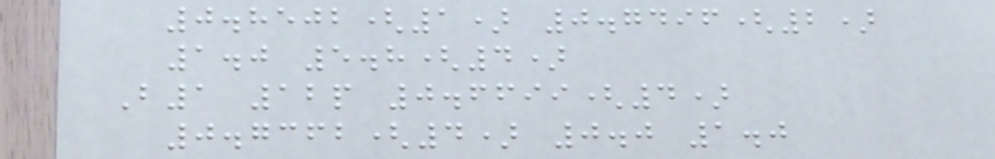0.8502(1) 0.7496(2)
1.0 5.8(4)
B1 12p 0.6699(4)
0.7362(4) 0.0 1.0
